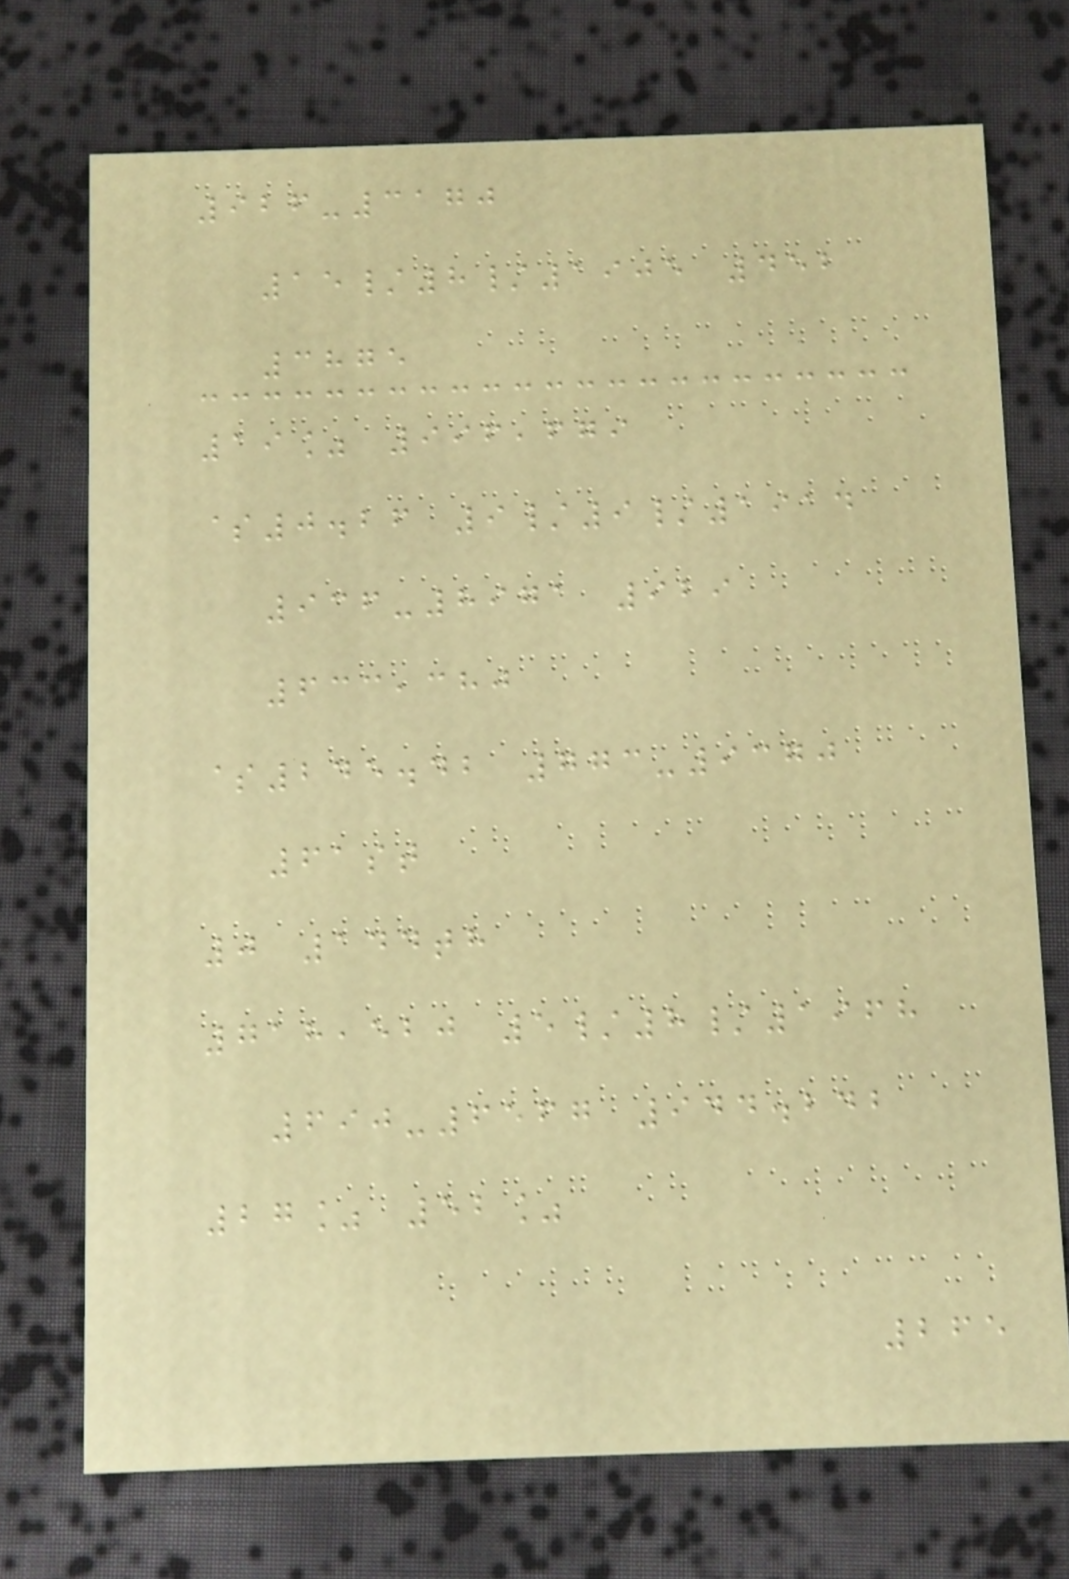926-3170
15/8/1905 452
3875
19% 996,679
$0.26 9/9/1914
936-8971 929
633,380
$245.42 773-9370
61st
0 144th
718,520 5/8/1968
690-6567 944.242
27% 52%
265
